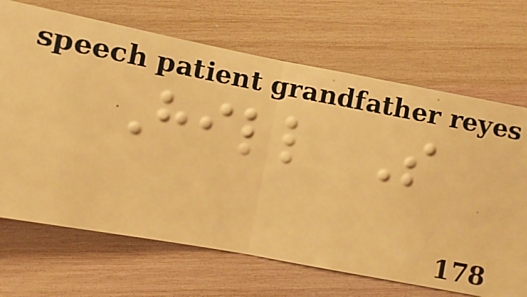Hill S
